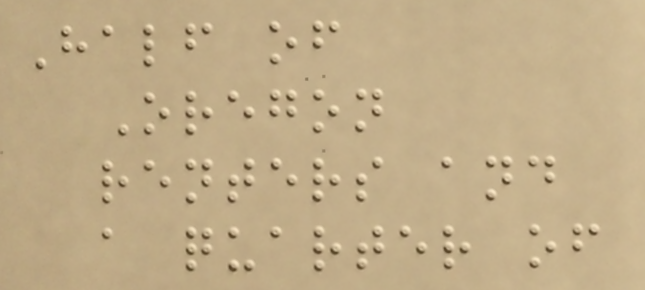Half of
Oregon
renters and
a quarter of
